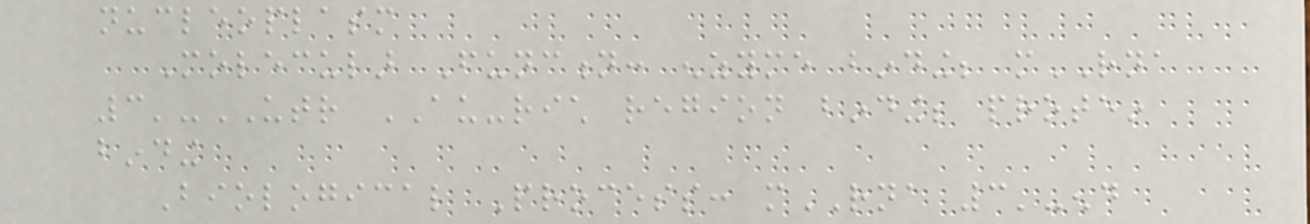nucleoplasm
Molecular Function: enzyme binding; mRNA
3'-UTR AU-rich region binding; protein
binding
Biological Process: mRNA 3'-end
